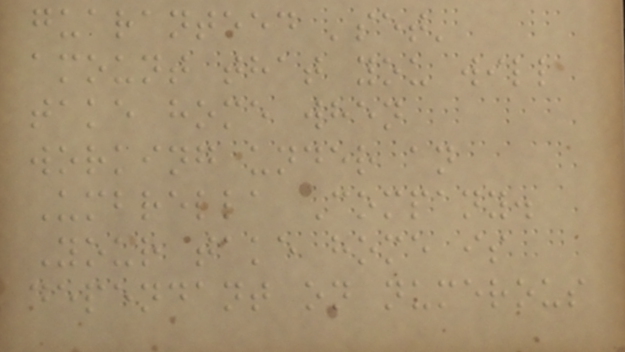guaranteed 'set'
amount that you will
take home when
working under an
Umbrella Company.
Your take home is
dependant on numerous
